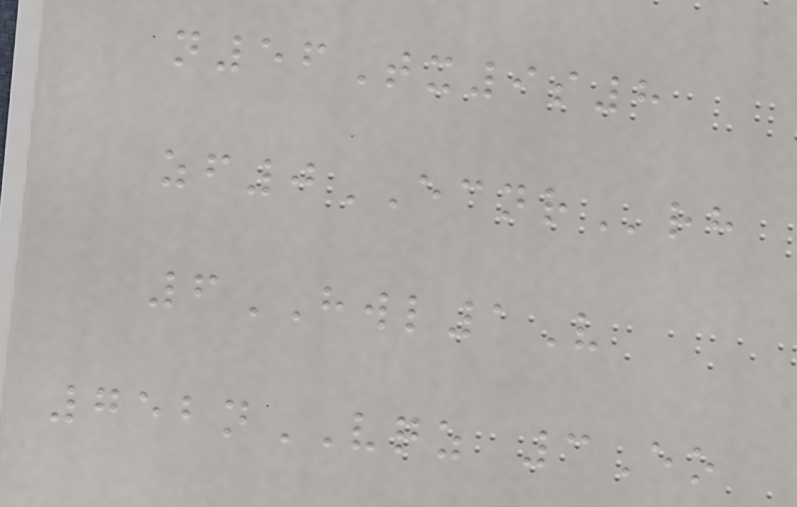n56Tx9s8
zf0ECNRrh
6HWL1V
752nVQZ 3Eo
